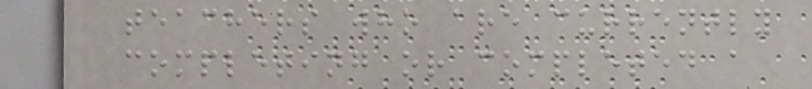teachers who are currently
completing or completed a
